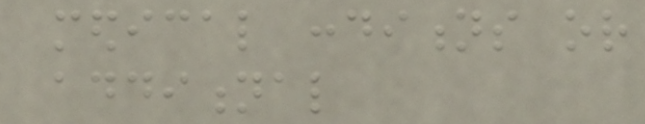medical conditions or
additional
